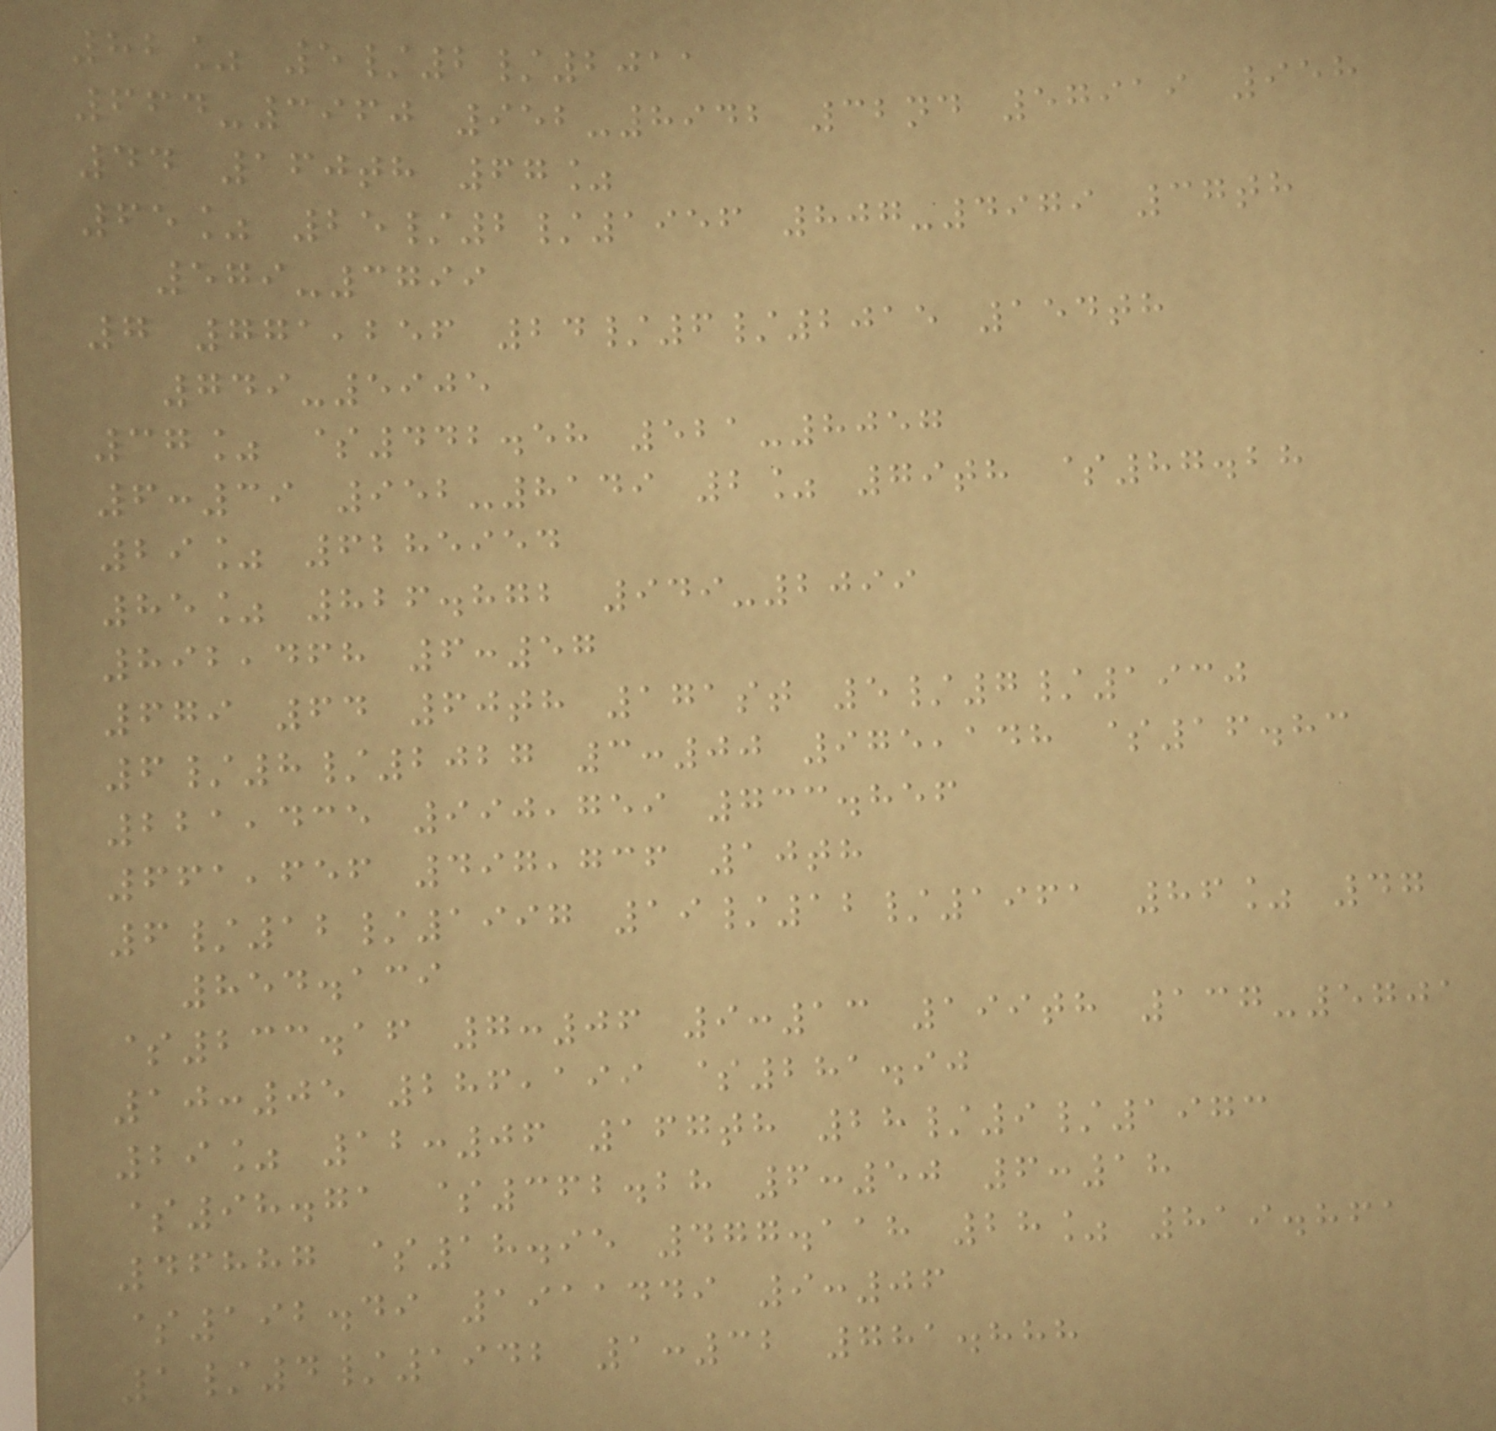82% 5/2/2011
664-3960 952-8942 32nd 57919 958
44 160th 67%
65% 25/2/1956 807-4979 37th
579-3799
7 771,256 24/6/2015 154th
749-5905
37% $442.58 521-8057
6:39 952-8149 2% 79th $87.28
29% 6285954
85% 826.872 949-2099
892,468 6:57
679 64 60th 171st 5/7/1930
6/8/2027 3:00 975,148 $16.83
221,435 990,759 733.856
661,656 497,736 10th
6/12/1997 19/12/1961 86% 47
854.139
$233.16 7:06 9:13 199th 137-5701
10:05 286,199 $281.90
29% 12:06 167th 28/9/1973
$98.71 $362.28 6:50 6:18
46887 $18.95 477.118 28% 819.861
$192.49 1911449 9:06
1/4/1942 1:32 781.888
